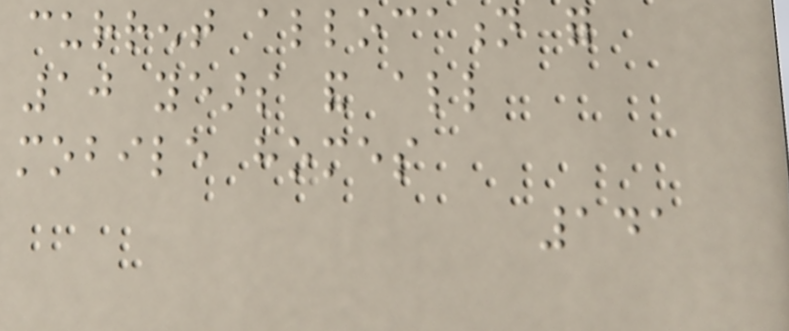current allocation for
10 years and all
mobile homes
141
